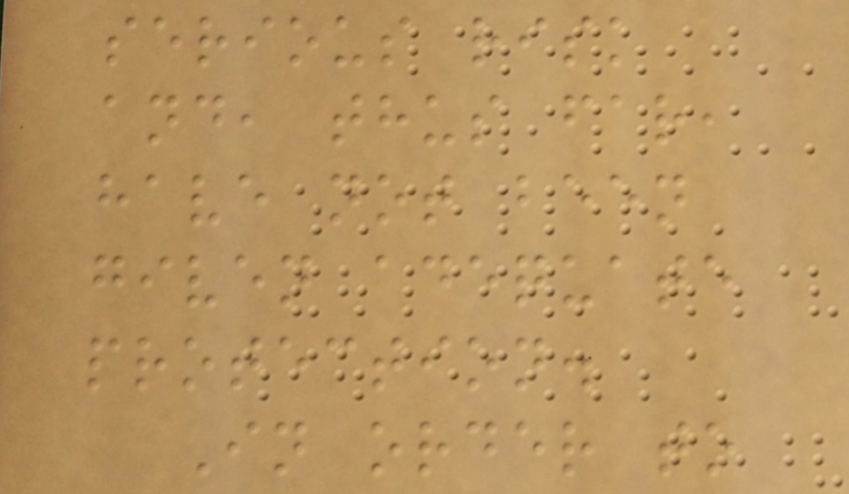serious risk
and, thus far,
have not been
given adequate
protection.
In order to
